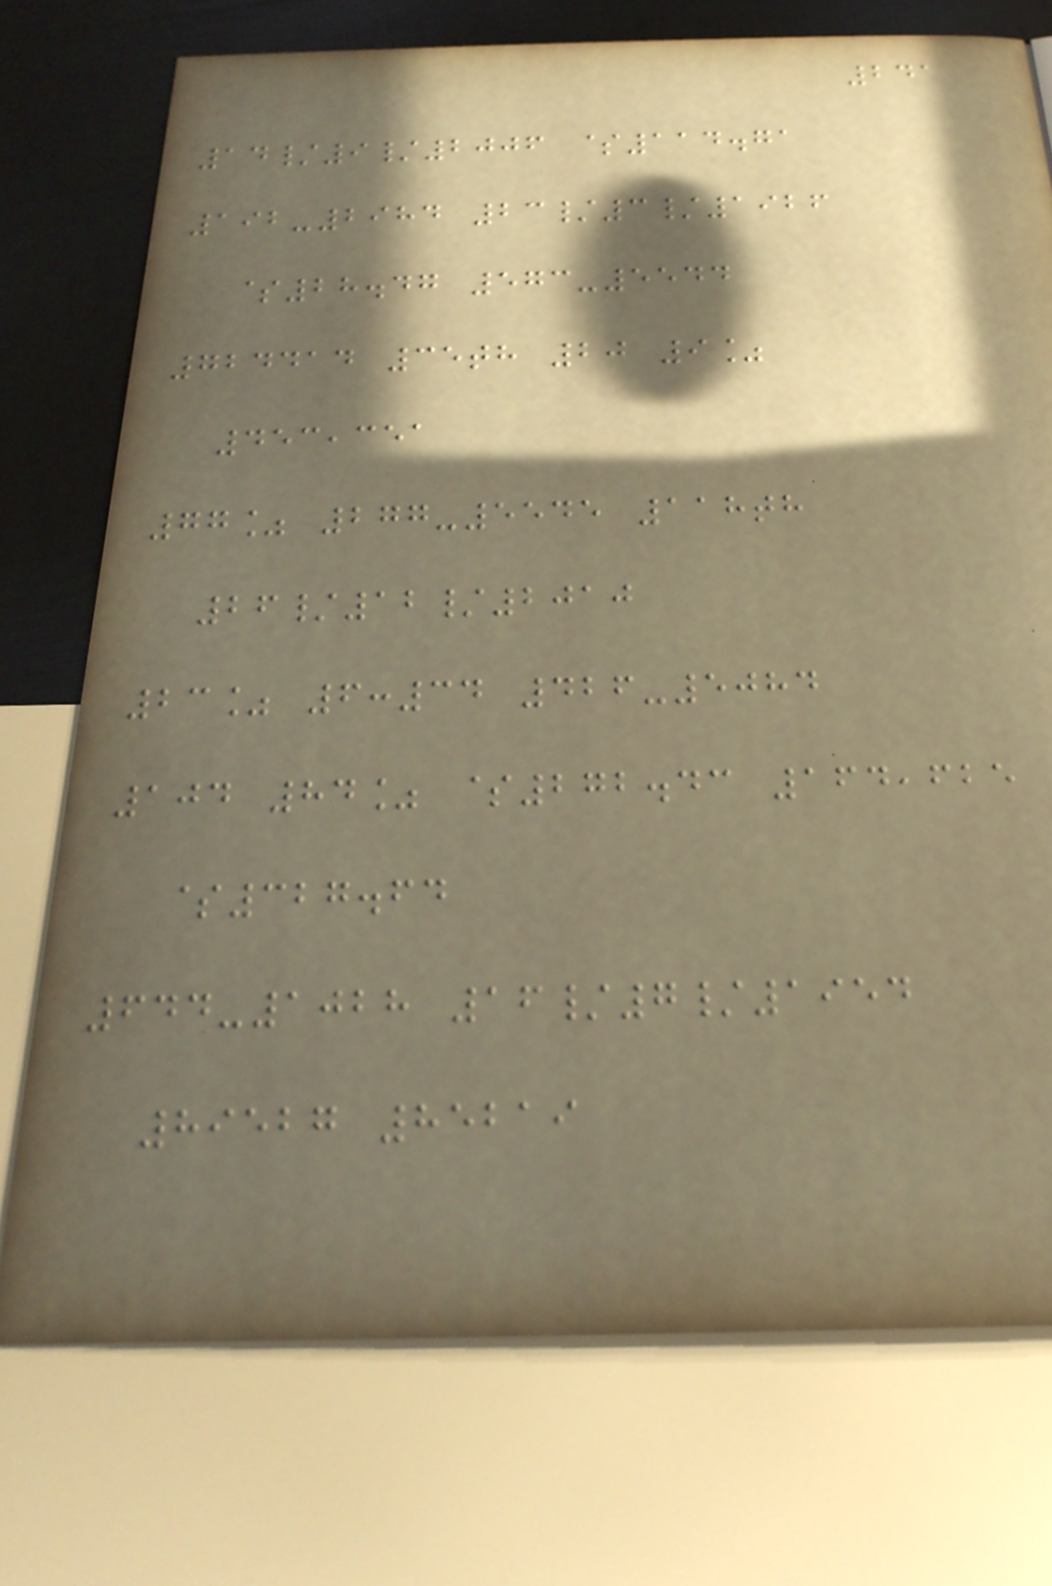241
14/9/2006 $114.71
192-2984 23/3/1926
$28.47 573-5544
724414 35th 20 9%
453,351
77% 277-5545 118th
26/12/2010
23% 6:34 426-5084
104 84% $272.43 164,625
$327.64
644-1028 16/7/1954
89527 85219
